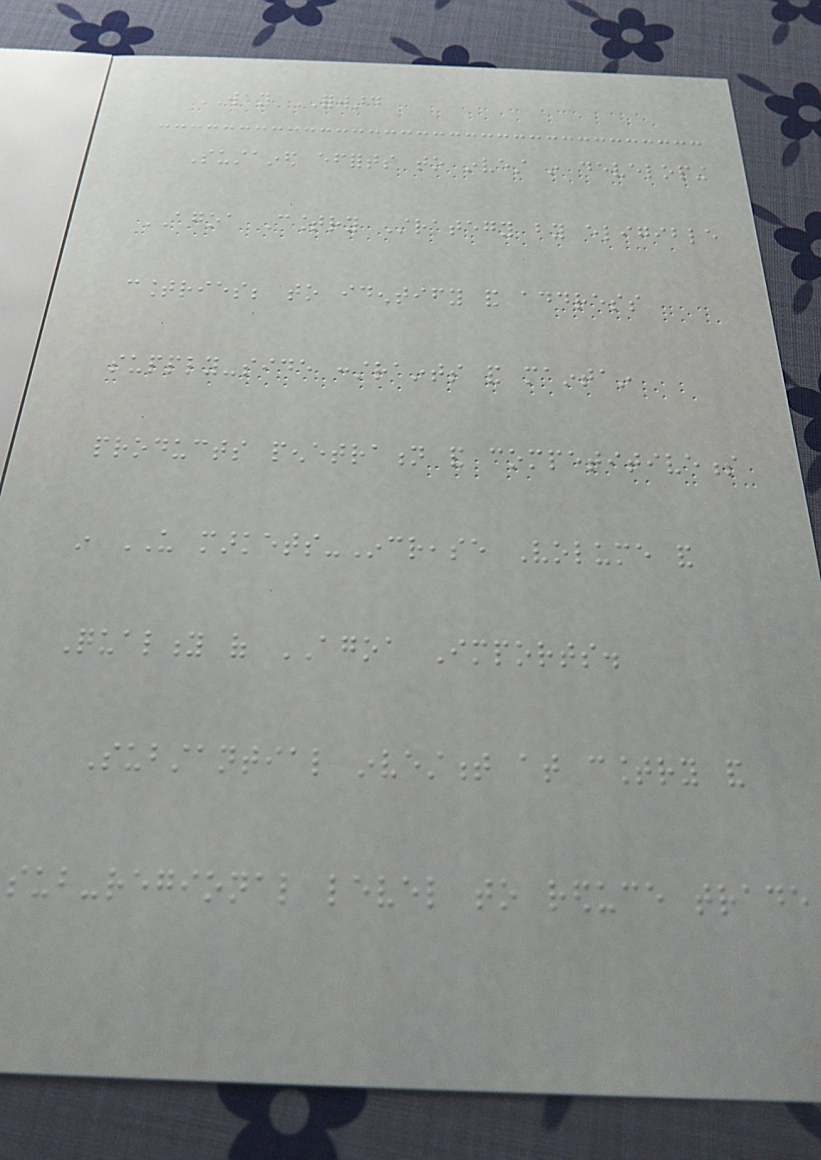WAY FORWARD
Sustained efforts to invest in developing
AGOA Country Strategy by eligible
countries; to identify and address
supply-side constraints and maintain
products penetration and competitiveness
in US markets-Increase Volume and
Quality of AGOA Imports.
Substantial investment at country and
sub-regional level to reduce trade
